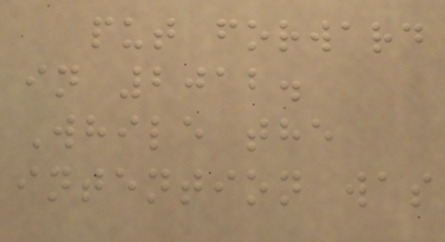put forward
in 2012.
While the
intention was
